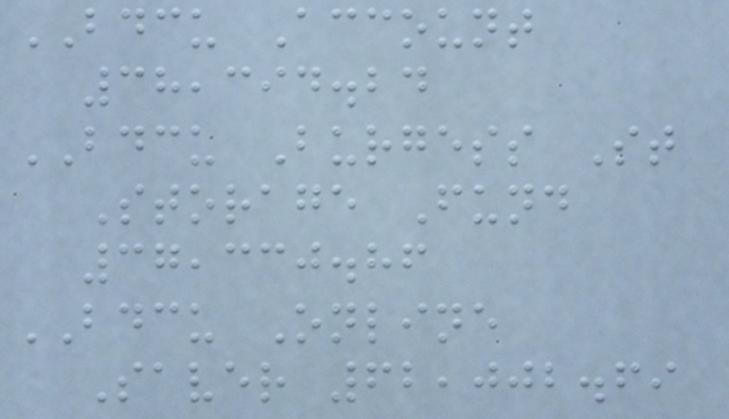BDCU Account
38,394.24
BDCU Burgess St
Storage Fund
37,330.86
BDCU Online
Saver 62,002.69
